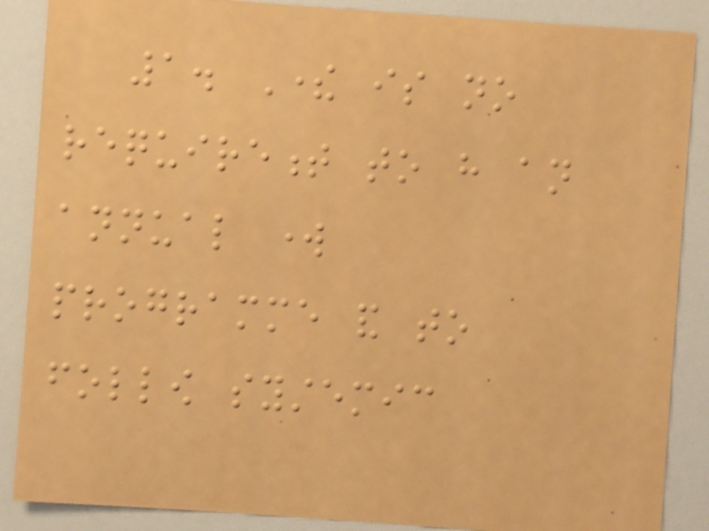1. There is no
requirement to have an
annual work
programme and to
follow systemic
